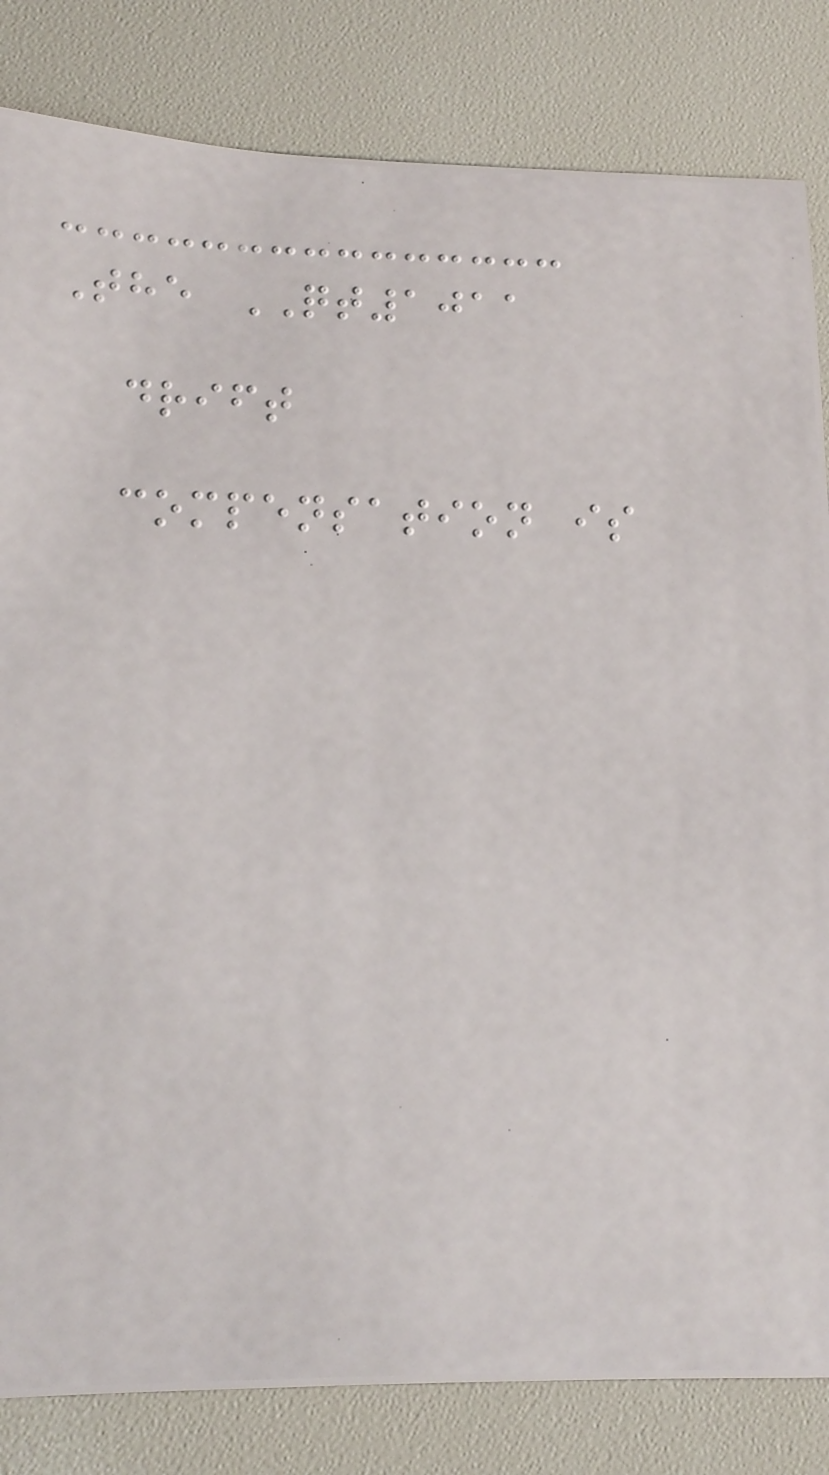The QT1011
drift
compensation is
